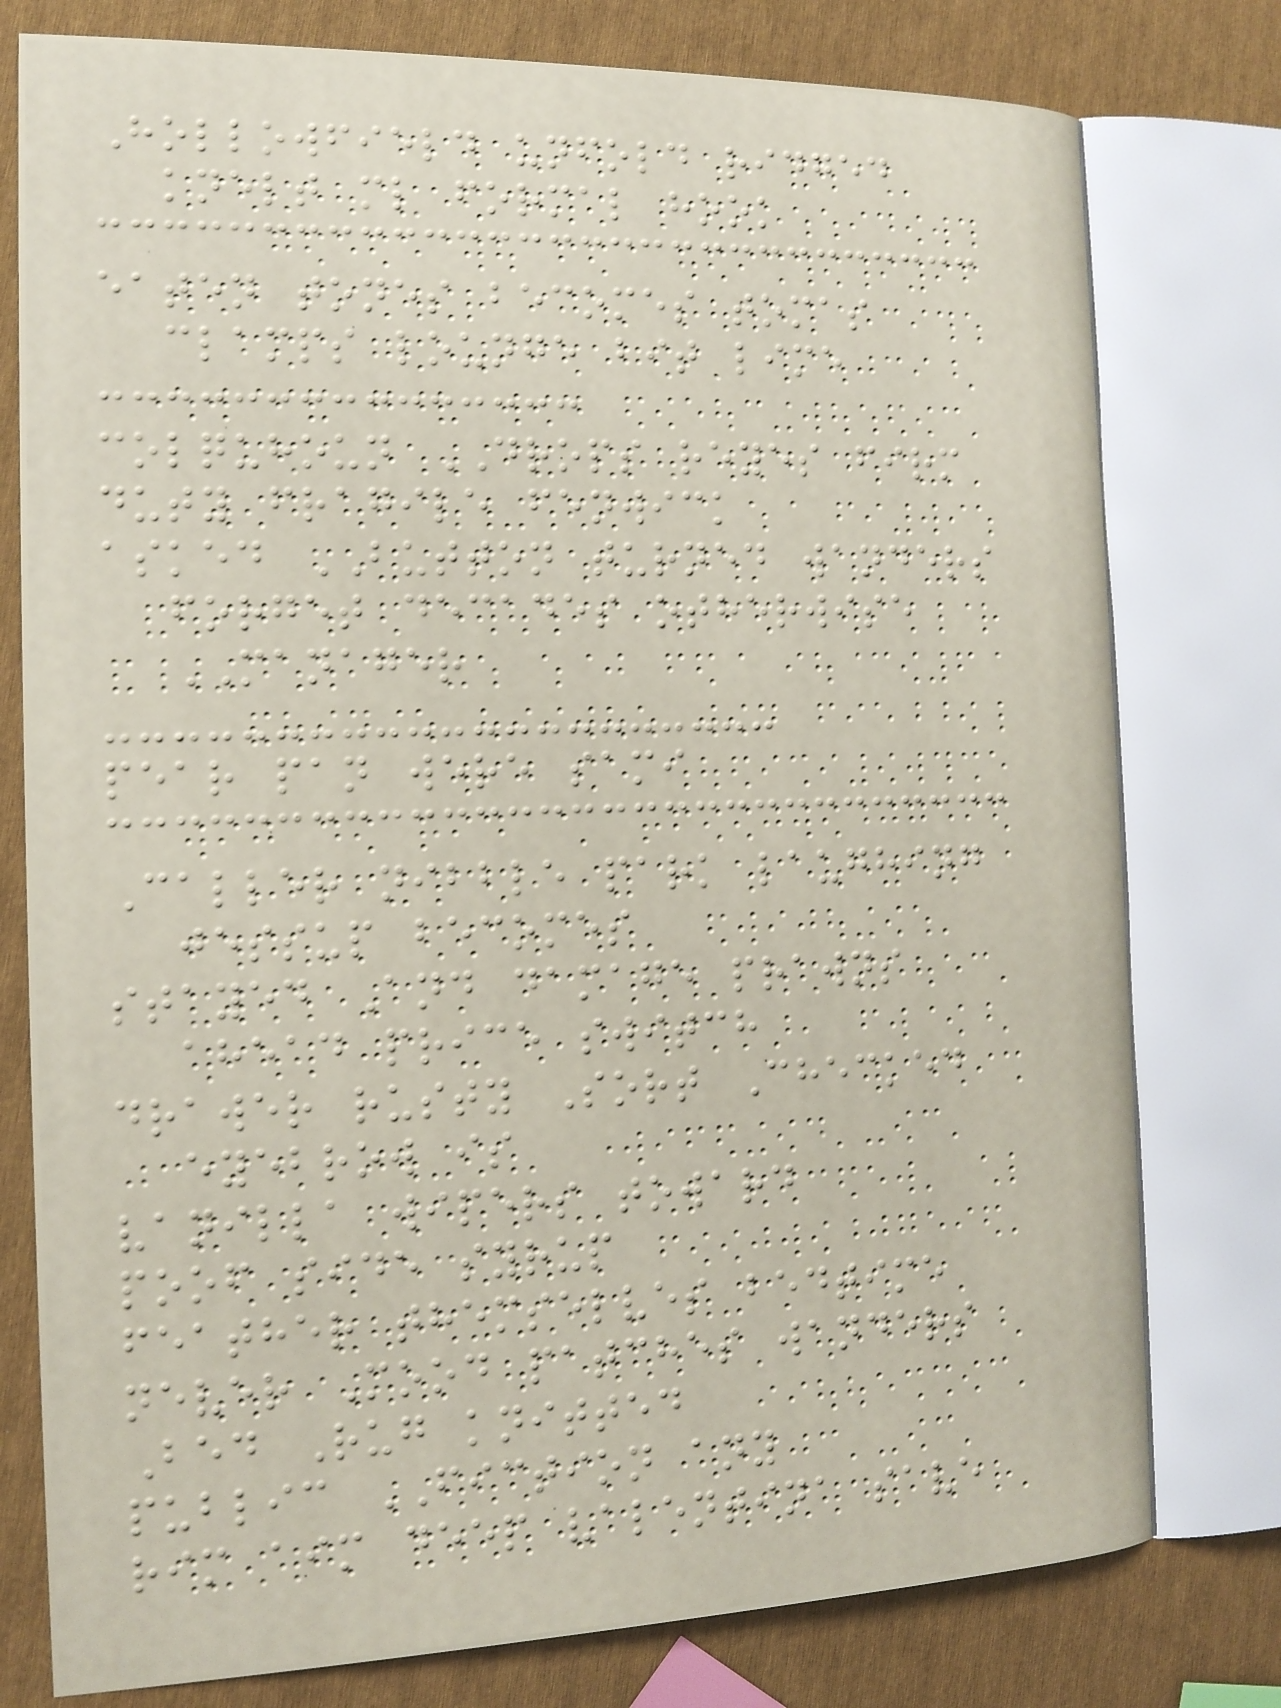Hollowfield unfold ridged
knelt ml formal hook
eaten tones becomes tomas
clamps lounge bit lime
colquhoun DROPS reyes firm
duty fragile fenwick
asked BUTTON turned wanders
forget decades otherwise
MANAGER
pear pan were sami
Caller nibble park laughing
jessup becomes
stayed And damage prawns
ahead price switch
drawer rusty Sort Checked
eyebrow is
vanilla wipers toward
poof side syrup
feather themselves bedtime
never Mood patches wanders
Bed Rug knitted
public FICTION any
rim aim deep valentina save
